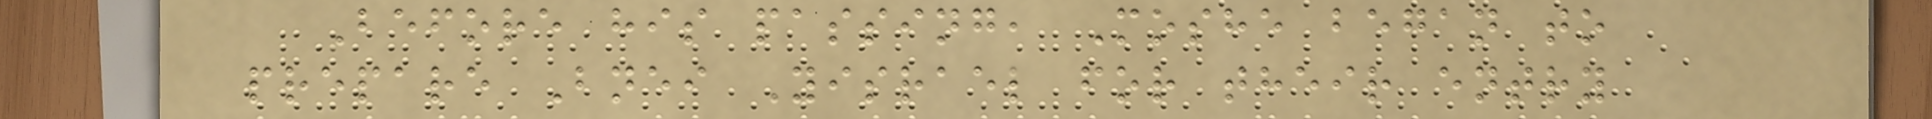Before his passing, Moshe began to
prepare Bnei Yisrael for their entry
